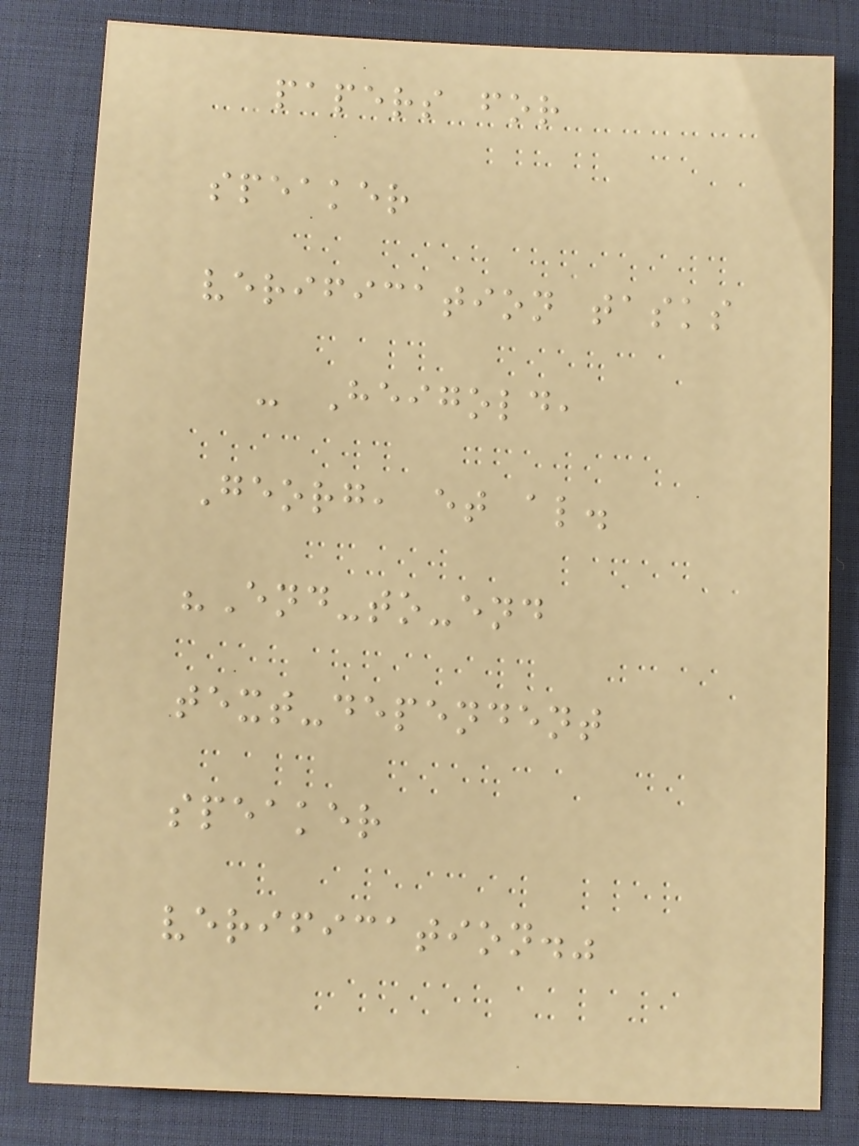papers for
speaker
verification tasks
- Heigold,
Georg, et al.
"End-to-end
text-dependent
speaker
verification."
